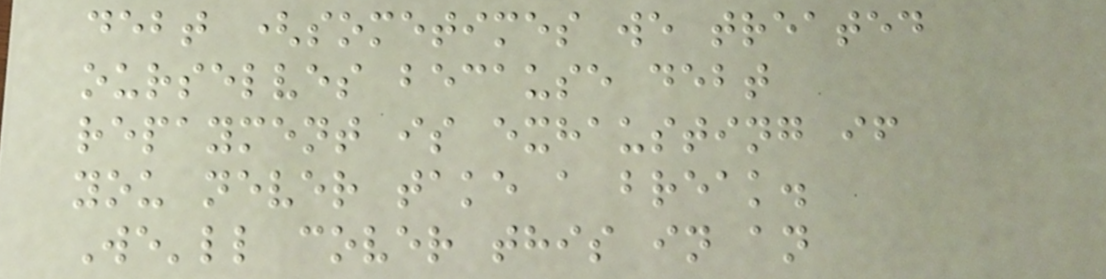debt (sometimes we treated
ourselves because debt
repayment is exhausting if
you never take a break.
We'll cover this in an
